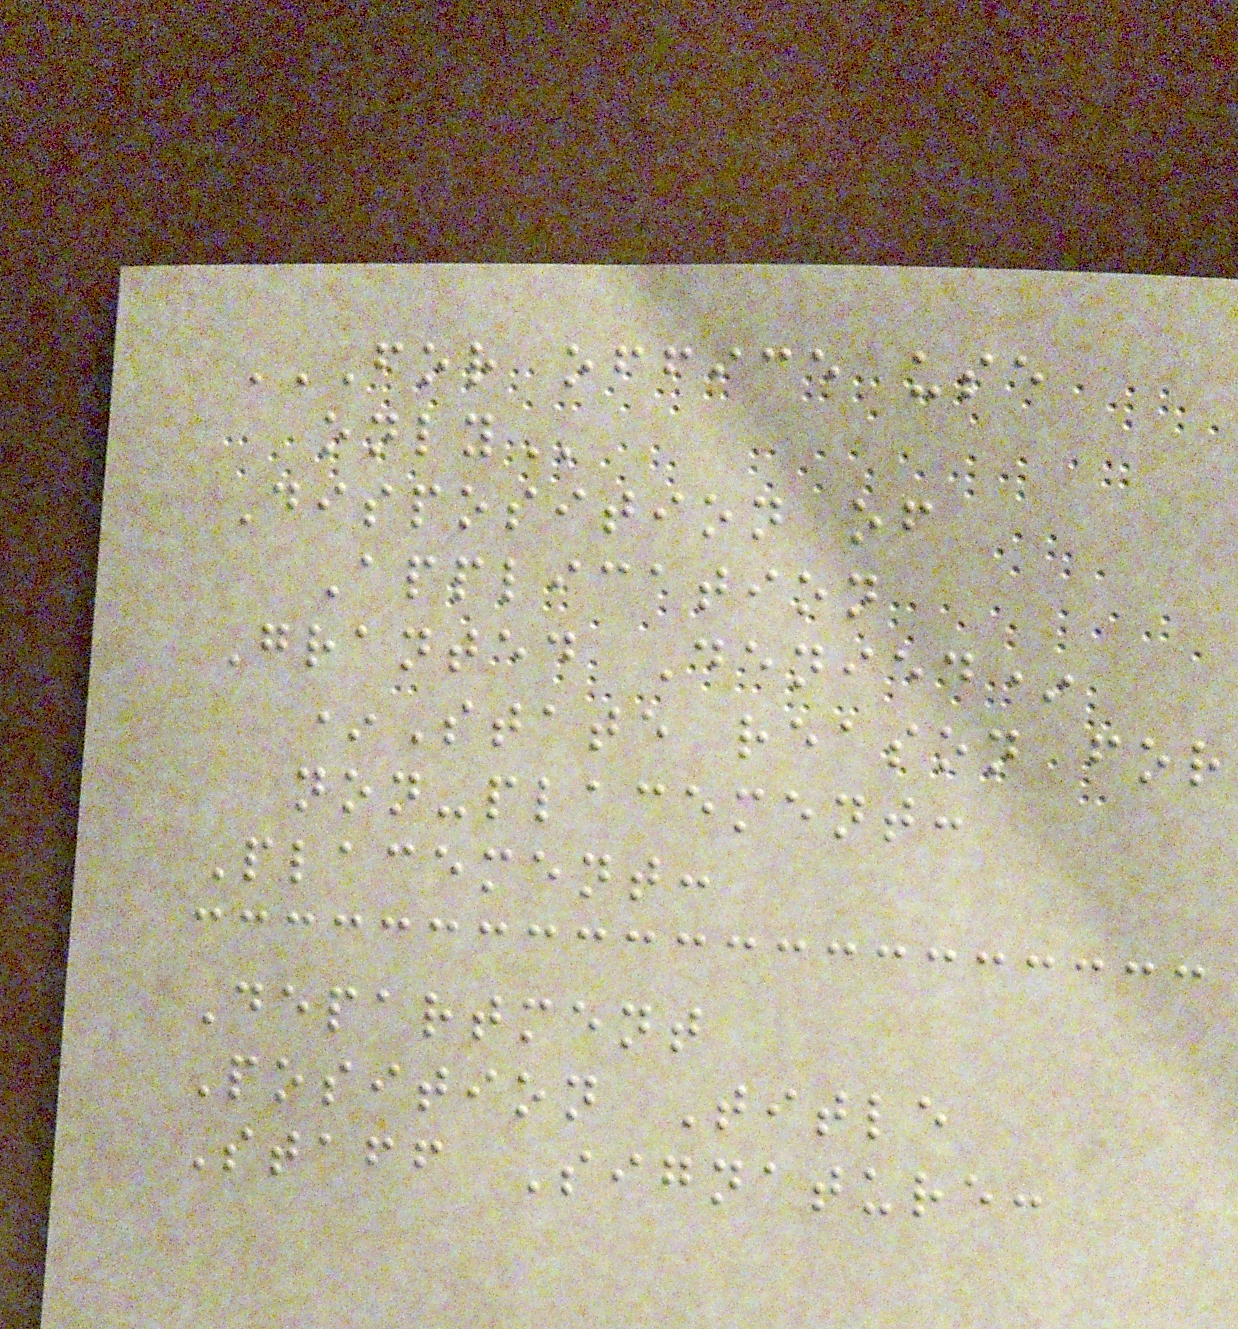FOR OFFICE USE
ONLY
Disposition of
Application
Granted Denied*
*State reason for
non-placement:
Placement:
Department
Position Title
Staff Signature:
